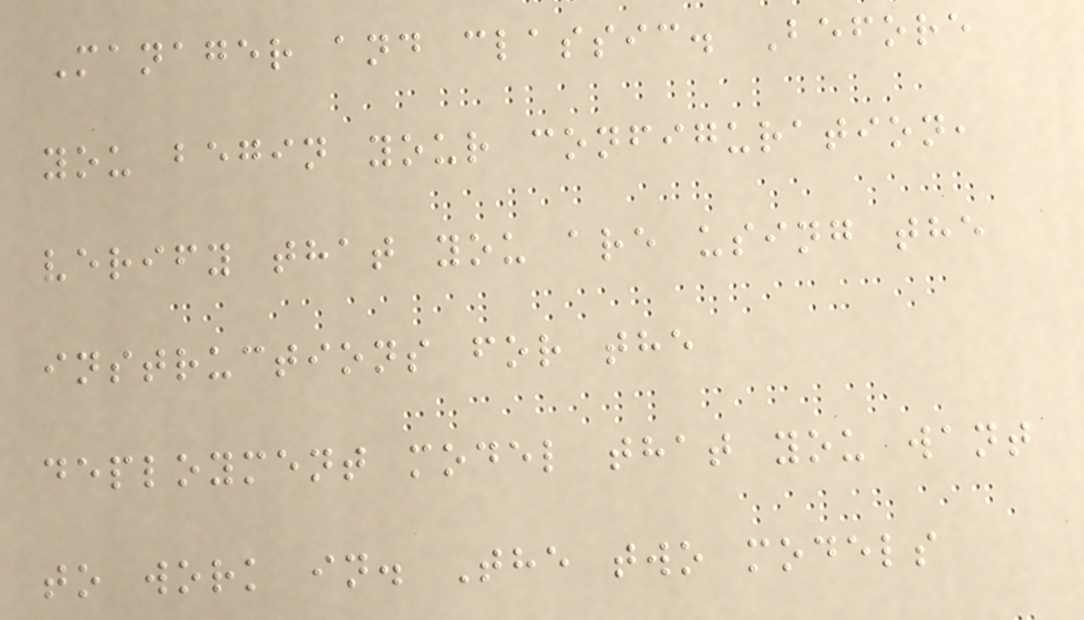Manager and classic. Before
you begin your configuration,
verify that you are using the
instructions for the
deployment model that you want
to work in. The two models
